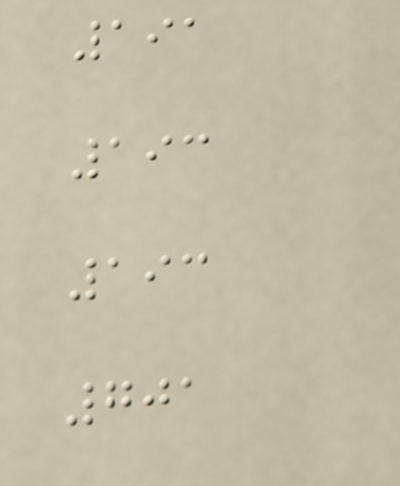191
193
193
701
